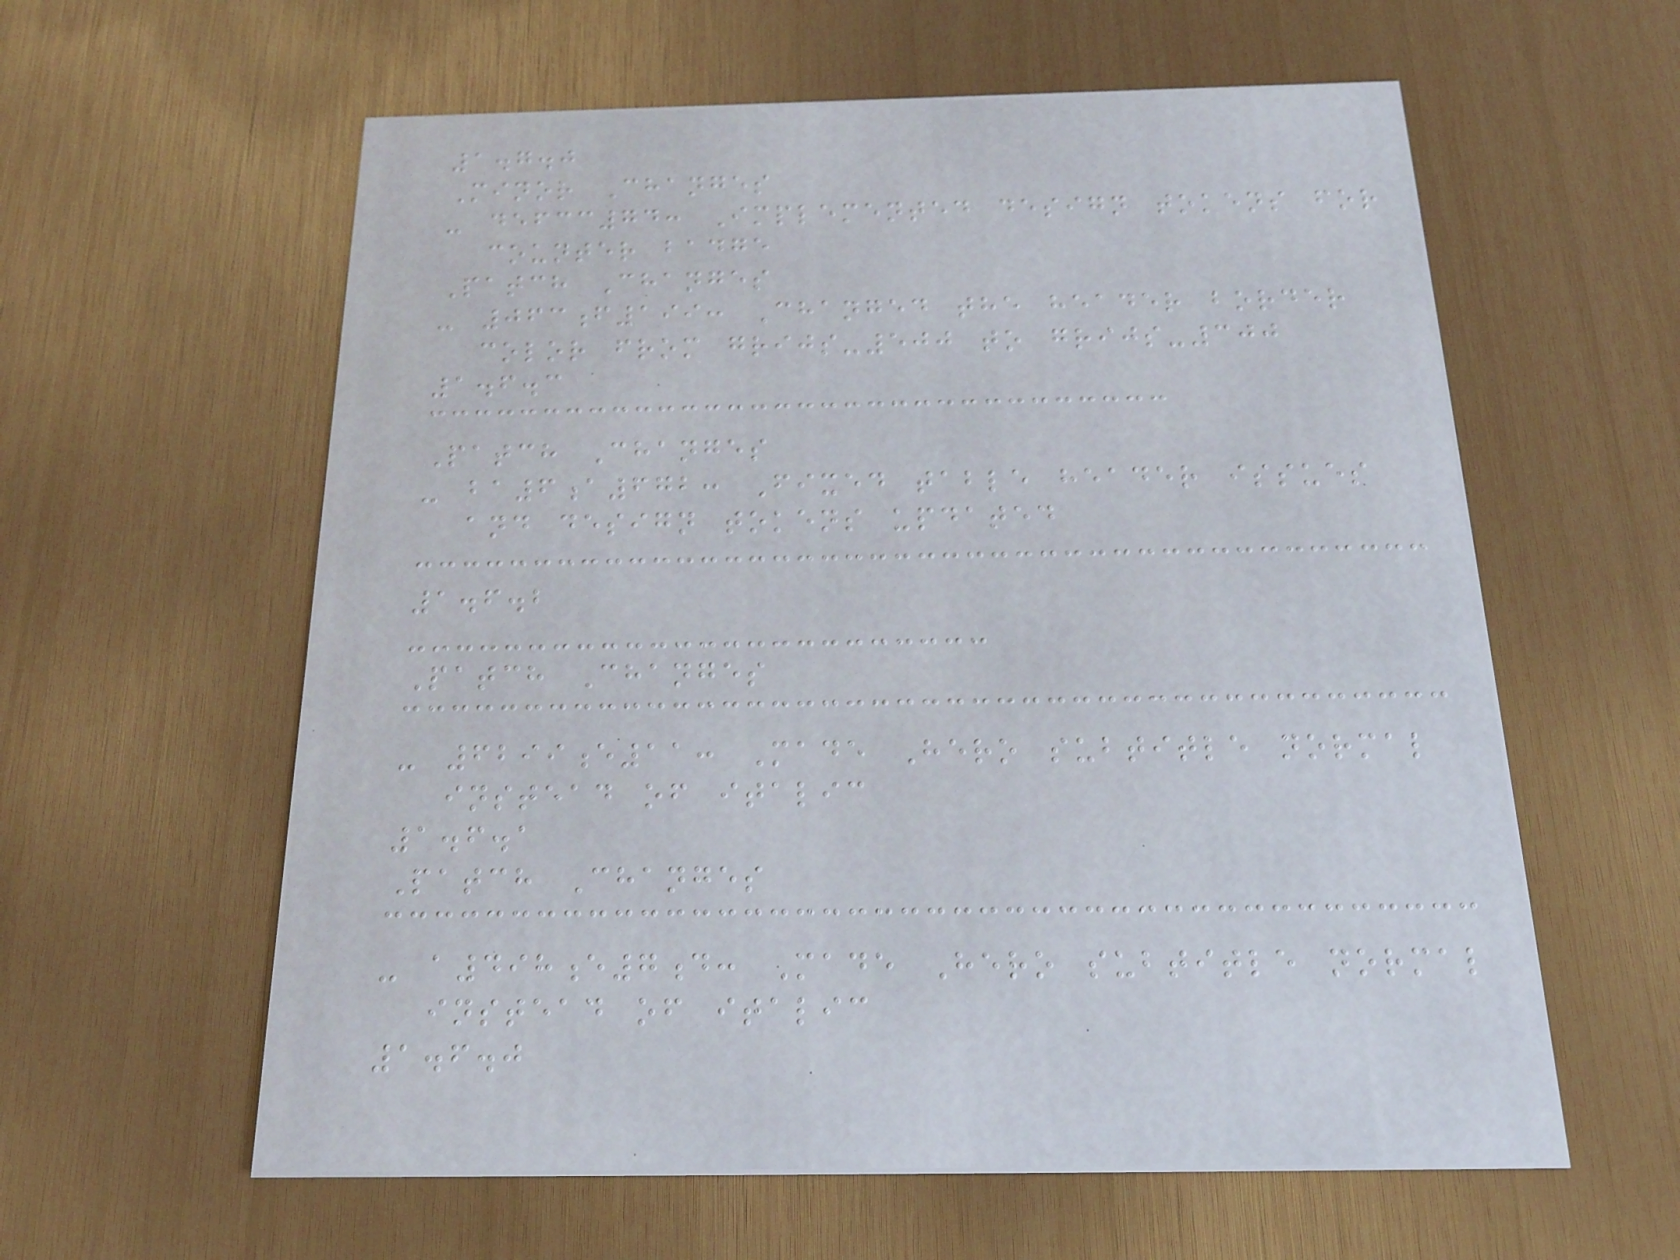1.7.0
Minor Changes
- defcc74: Implemented design tokens for
counter badge
Patch Changes
- 063f199: Changed the header border
color from grijs-500 to grijs-300
1.6.3
Patch Changes
- ba6a672: Fixed table header issues
and design tokens updated
1.6.2
Patch Changes
- 6299e11: Made Hero subtitle normal
instead of italic
1.6.1
Patch Changes
- a498e7d: Made Hero subtitle normal
instead of italic
1.6.0
